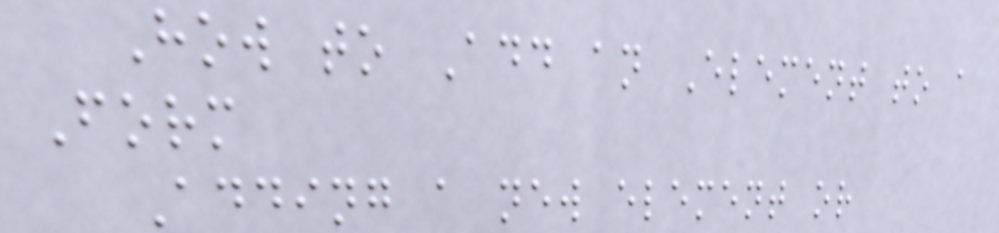How to Add an Element to a
Form
Adding a new element or
